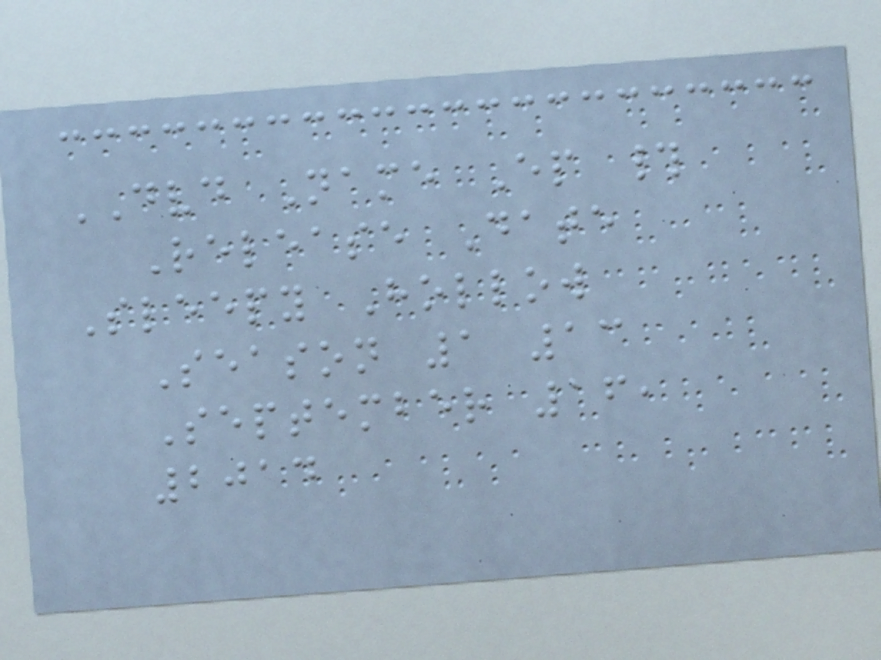DVD Name Ep #
Release Date
Sleepy Hollow
Season 1 13
September 16,
2014
